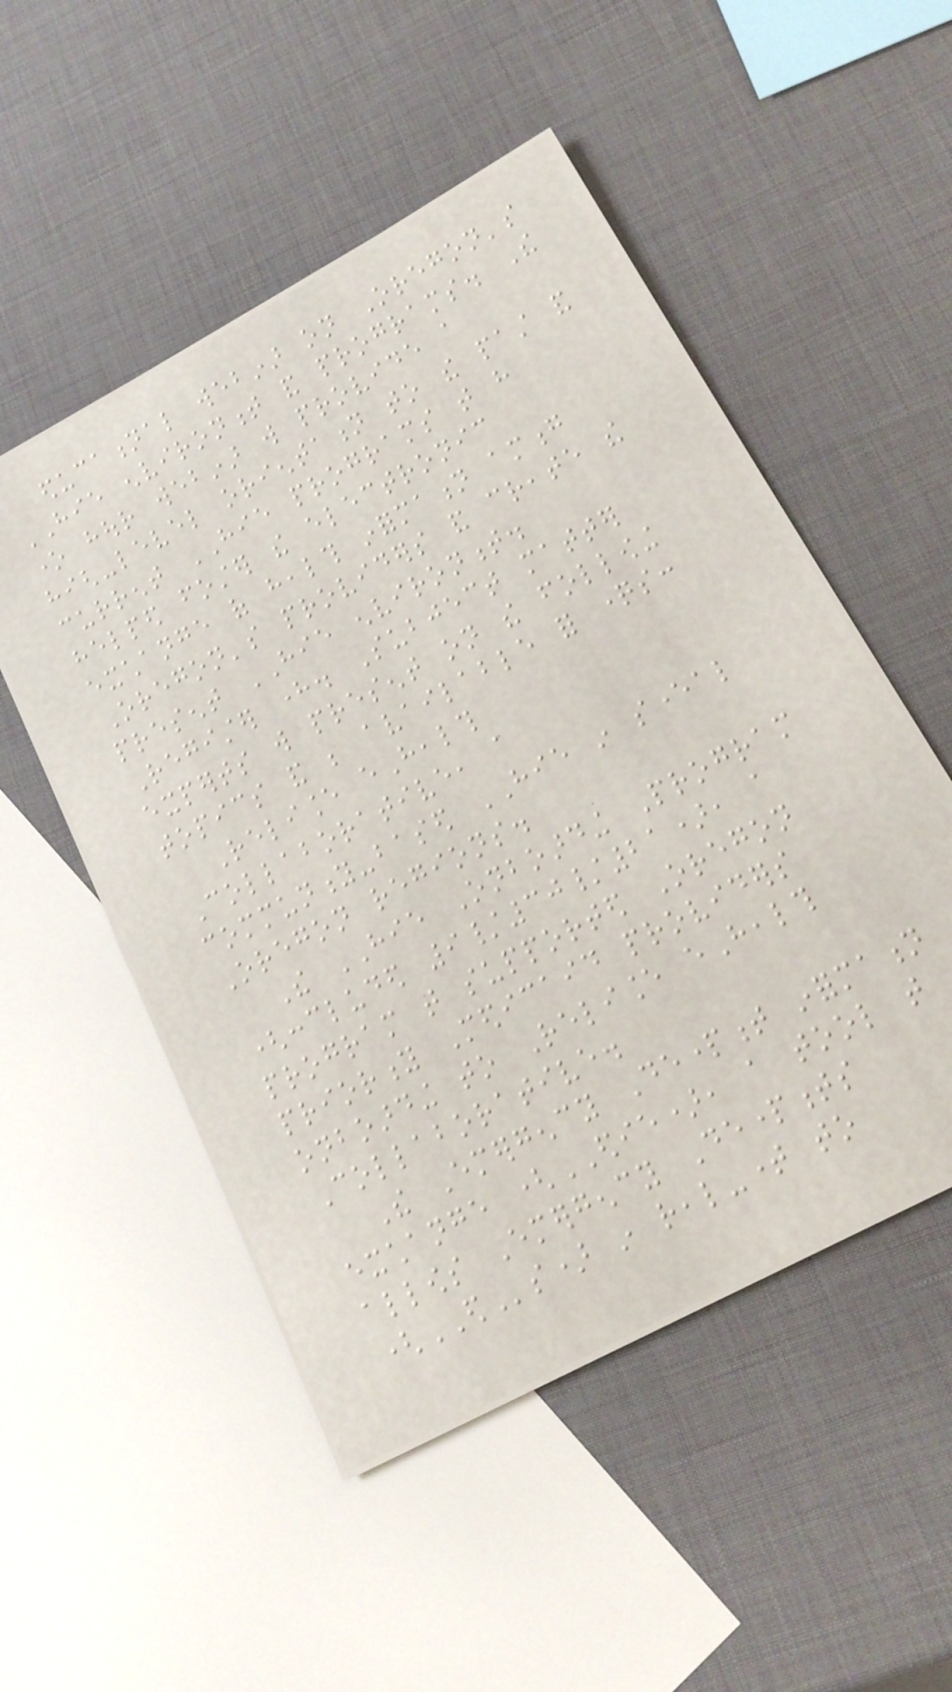educational webinar on Oregon's
HIE environment and programs. The
one hour webinar will provide a
high-level orientation to the past and
current HIE programs that have
helped foster the electronic
exchange of health information among
Oregon's providers and create the
present HIE environment.
Register here. Subject matter
experts will present on the following
topics and be available for questions:
Reliance eHealth
Collaborative, a
community-based HIE in several
Oregon regions.
The HIE Onboarding Program
(concluded 9/30/21), a
program that supported Oregon
priority Medicaid providers
onboarding to Reliance eHealth
Collaborative.
The Emergency Department information
exchange (EDIE), a tool that
allows Emergency Departments
(EDs) in real-time to
